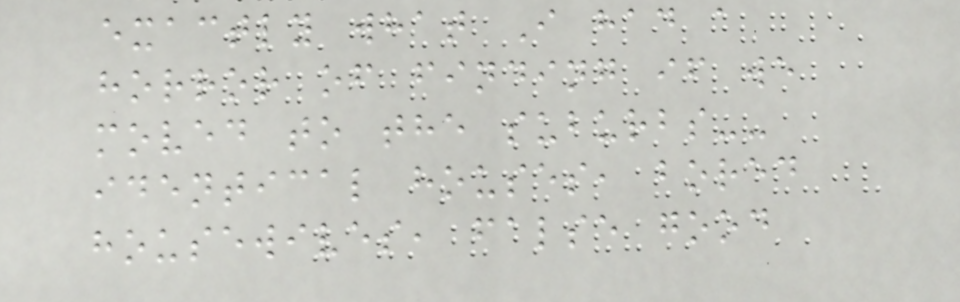exactly what I had a
horror of finding if we
moved to the suburbs--
identical houses, bored
housewives, false good
